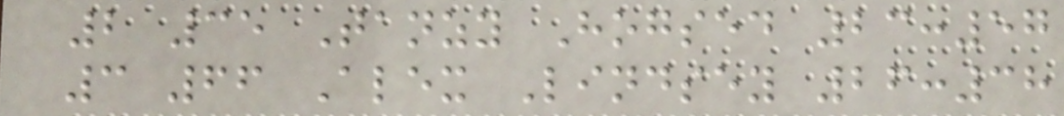2 35 Tanzy Hogsed 23:57
3 66 Alex Lindsey 26:38
